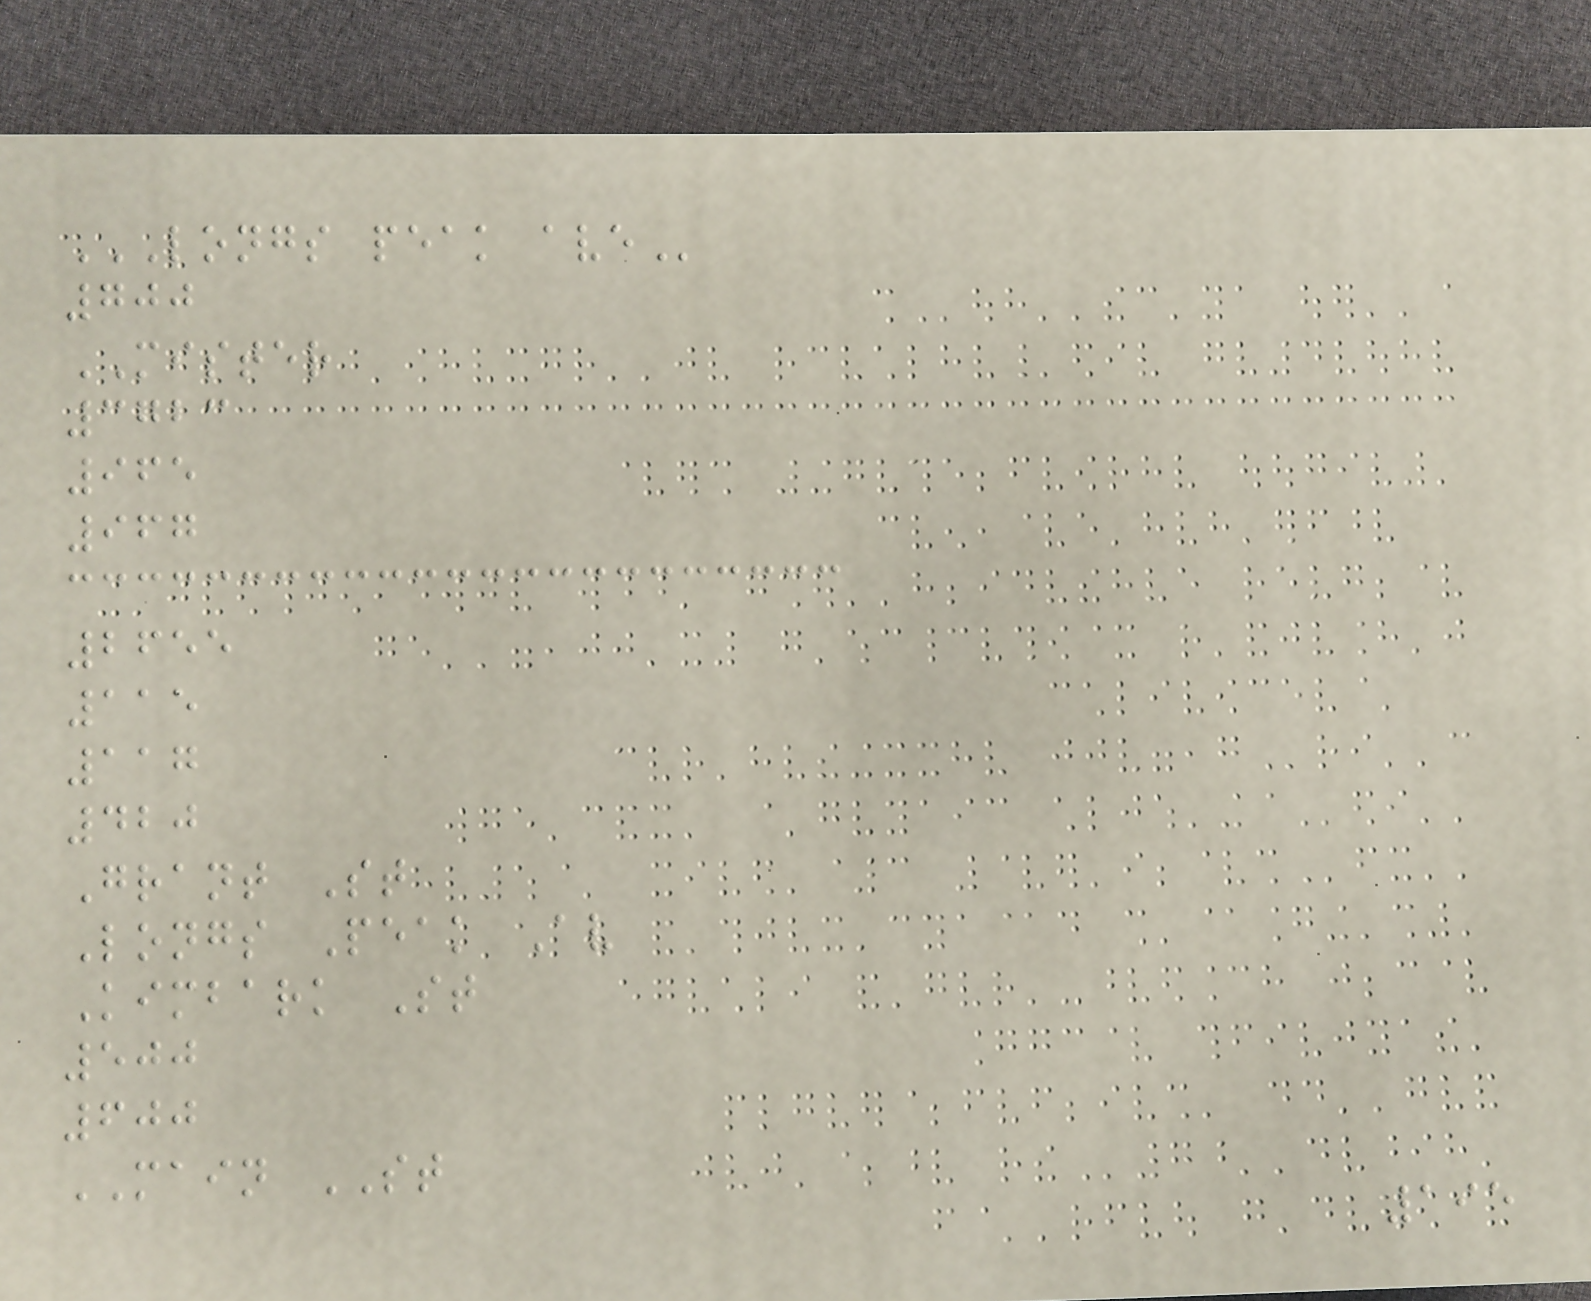LONGS PEAK AVE
700
MISTER
3723
965
967
2655
115
117
420
Grant St
Longs Peak Av
Kimbark St
500
600
MAIN ST
195
